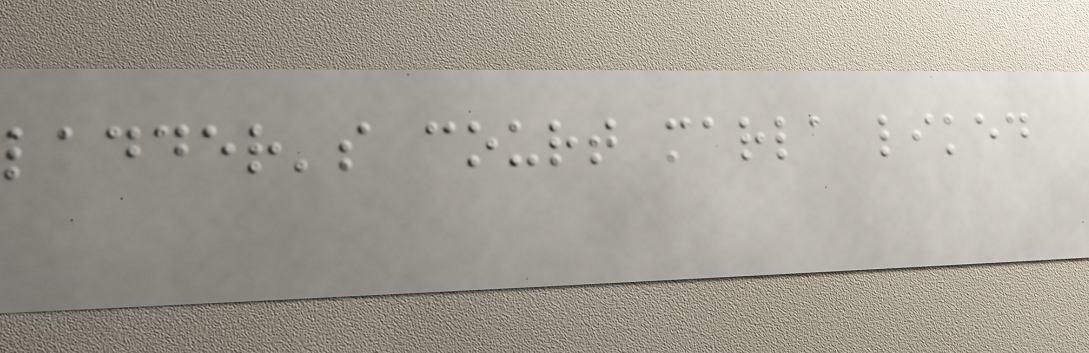ladder's court marla liked
